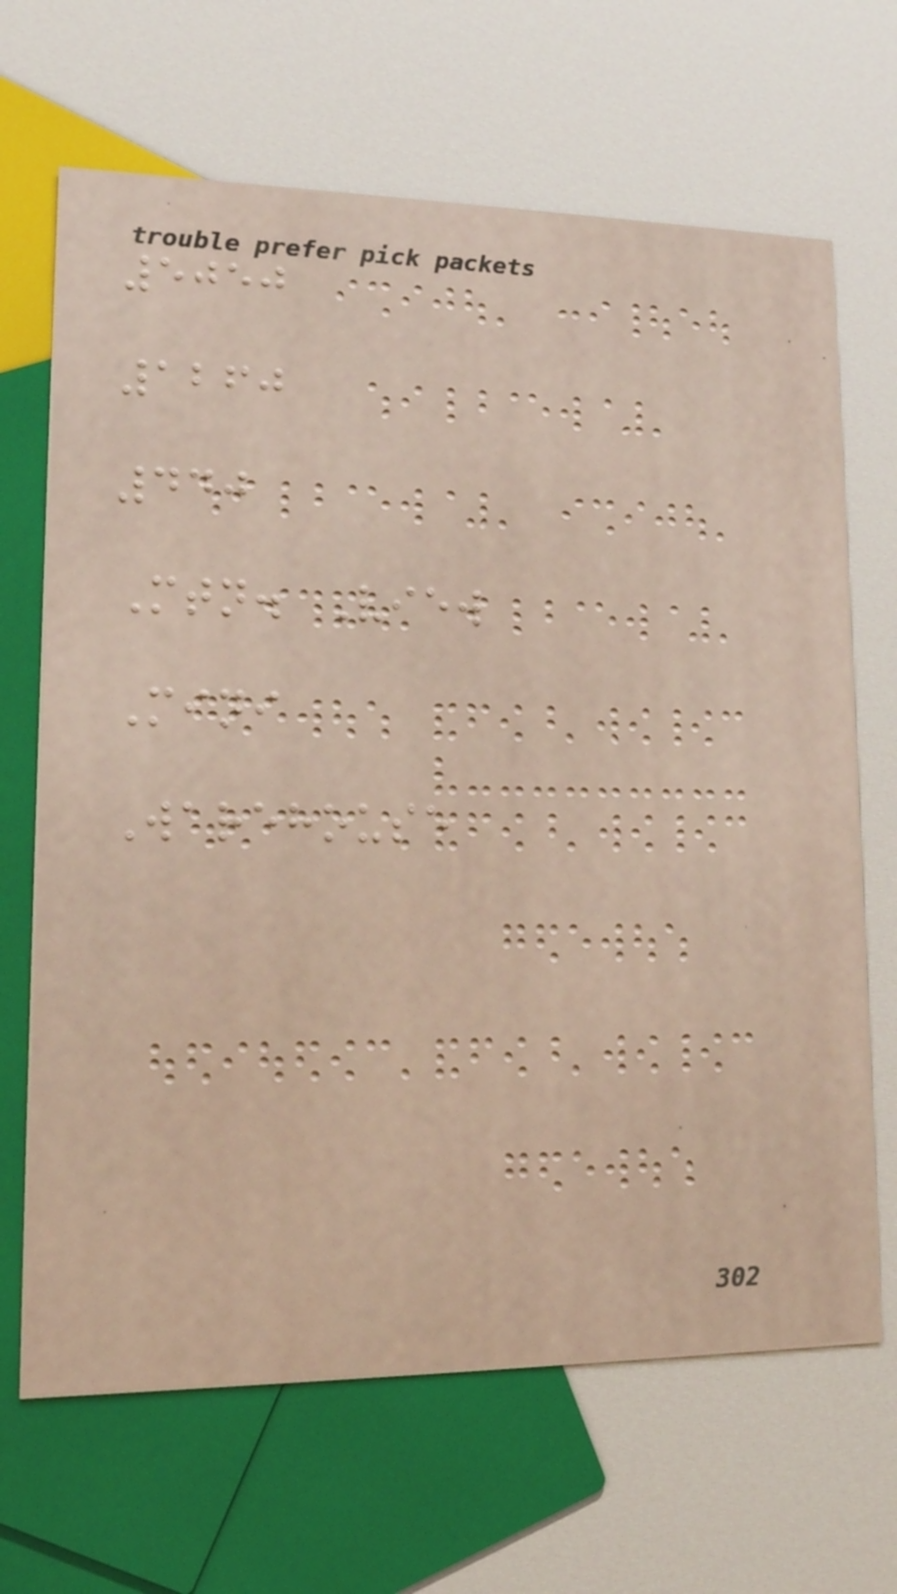5050
1260
440
Mtn. View
Mini
Warehouse
